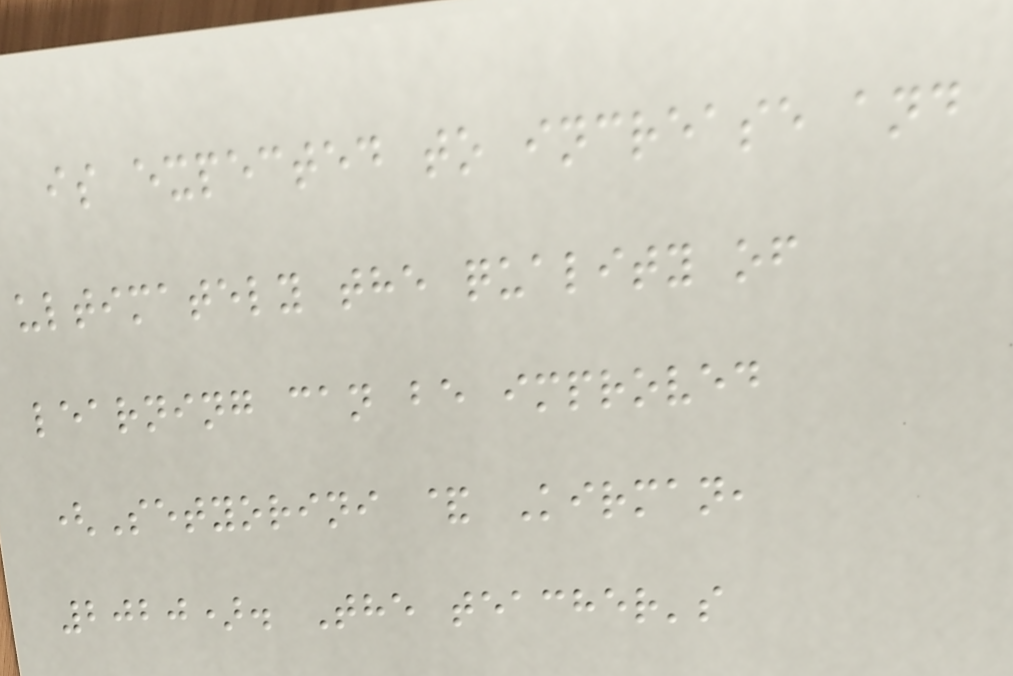is expected to increase and
ultimately the quality of
learning can be improved
(Setyorini & Kirman,
2020). The teacher's
